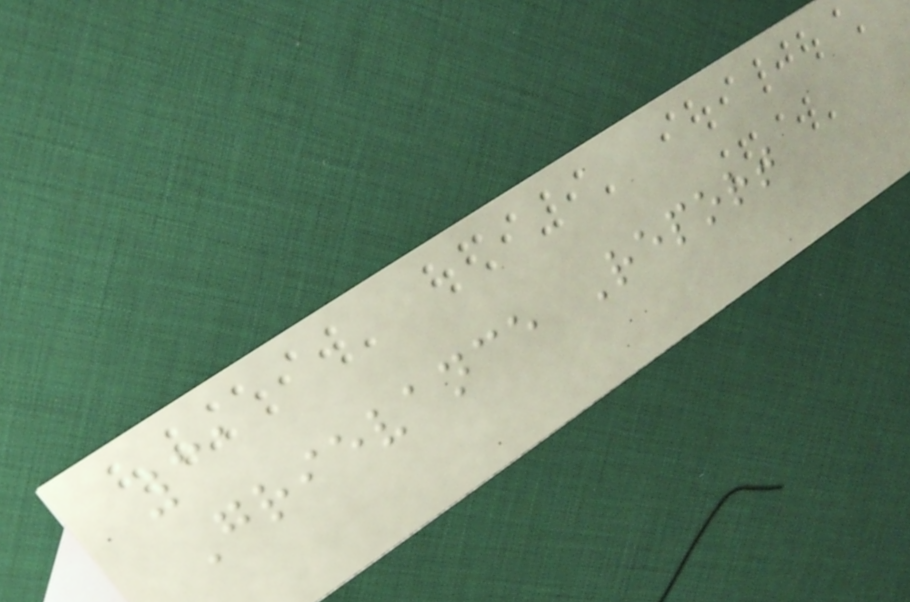31
Grievance Report
